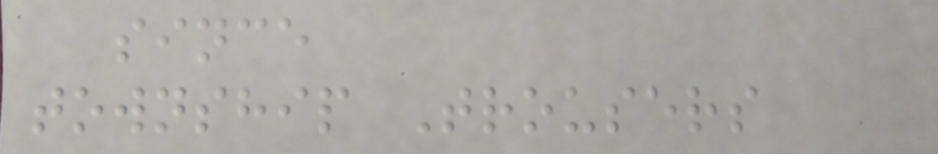since
township Trousers
